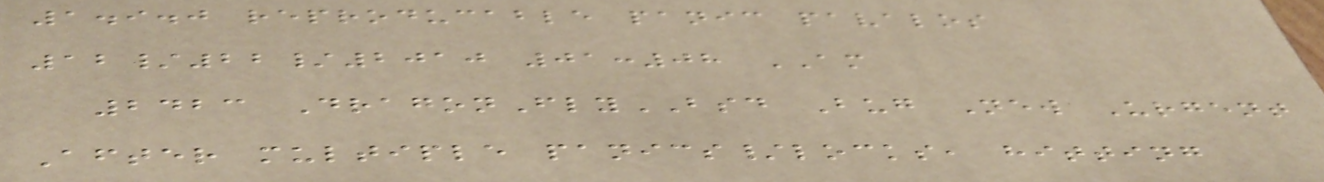1.9.0 reproducable panic pavalos
12/22/2010 01:08 AM
2423 DragonFlyBSD Bug New Urgent
After multiple panics/locks, hitting
